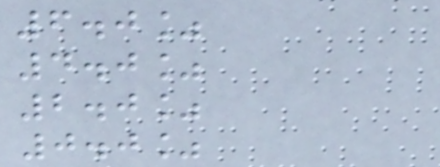6.0%
4.0%
2.0%
0.0%
